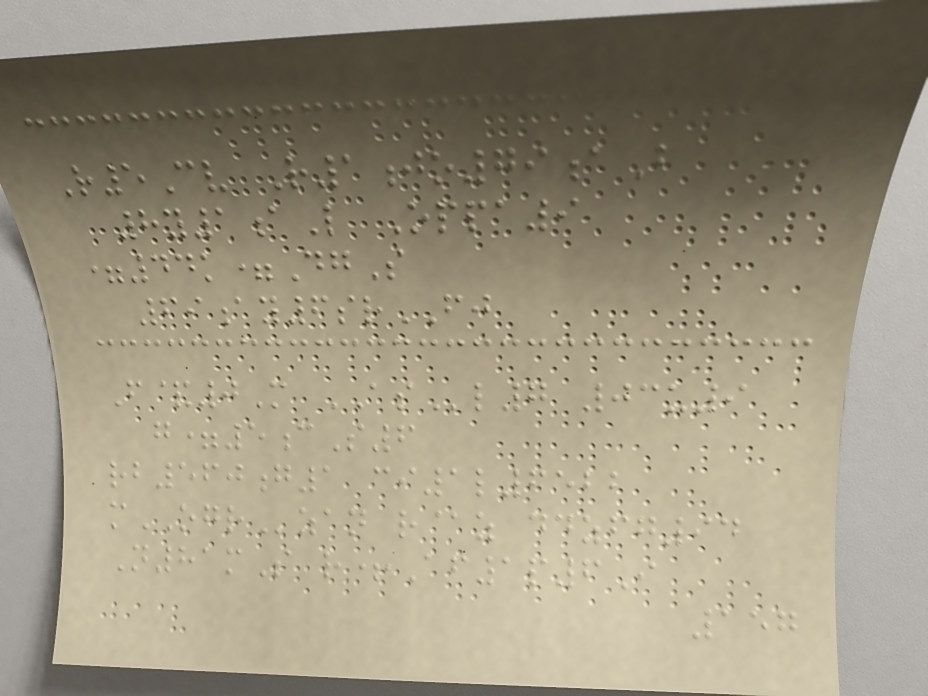R5Cv R1jo79aB
8y1aL Oppa9
=44k=DgS
69ay6srFJ
F&0M ASl7 03u9
g=5cS6
rb560g1 ci1l6522
mOGRzan r@z ddzfg94
N81mS r+Af1p6I
157
